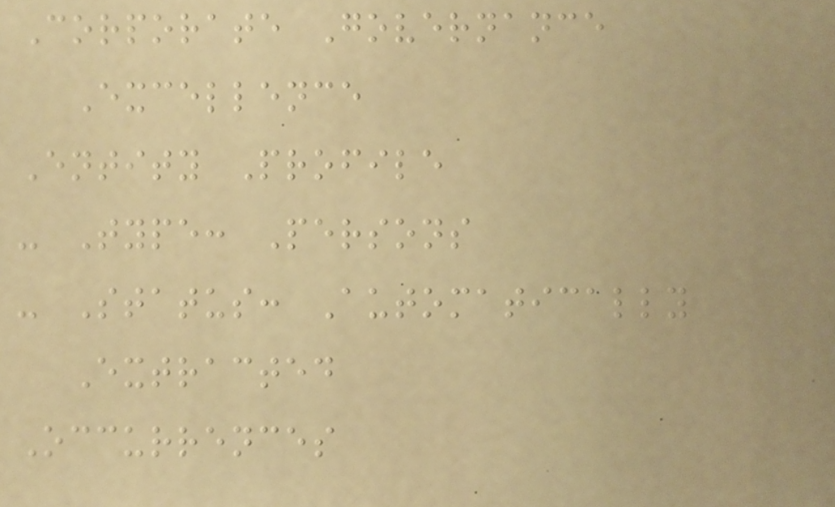Corporate Governance
Excellence
Entity Profile
- Type: Persons
- Status: Automatically
Extracted
Occurrences
